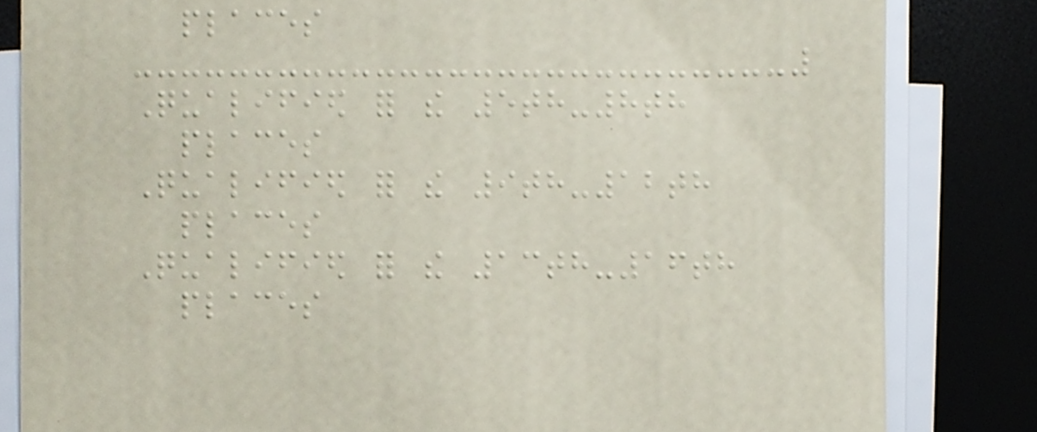places
Qualified for the 5th-8th
places
Qualified for the 9th-12th
places
Qualified for the 13th-16th
places
